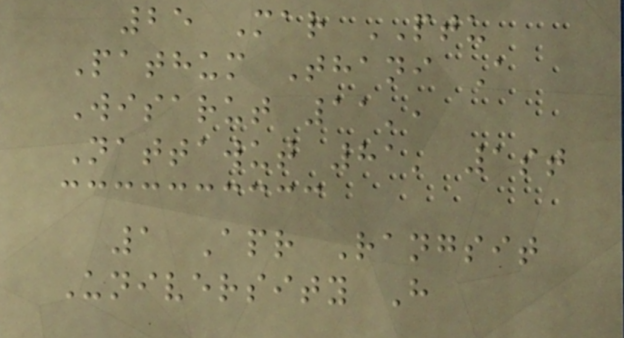25 Mar PTU
Pathum Thani A
Wisarut 11',
Nattawut 81' 1st
1 Apr Rangsit
University H
